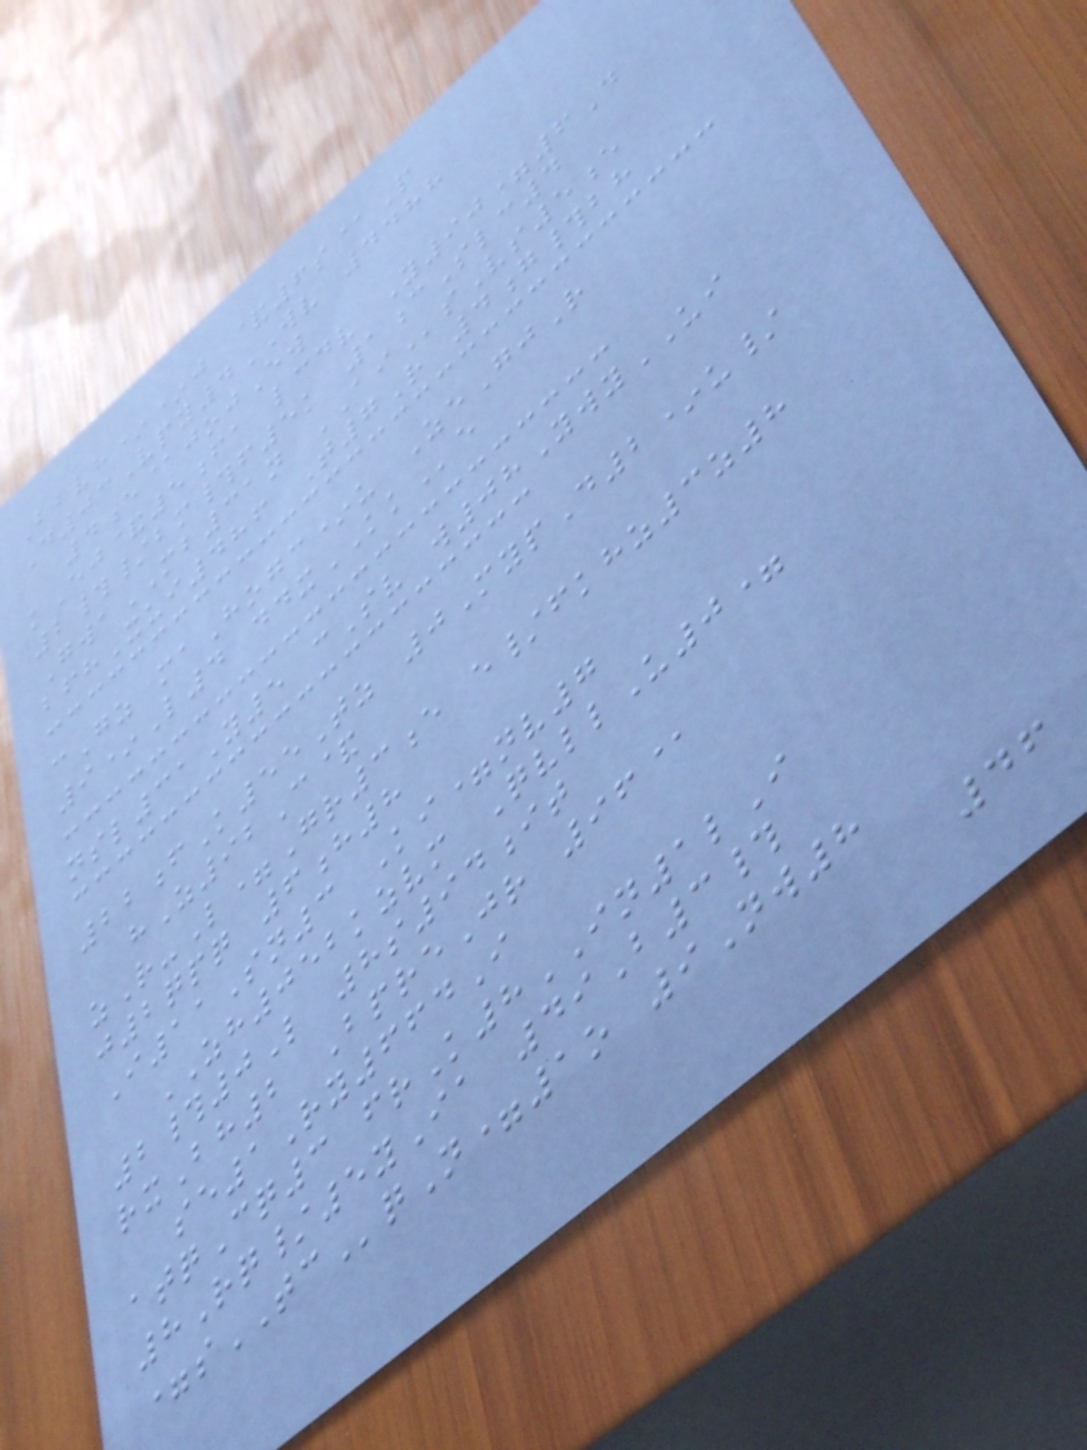Bbvh**j &6s@P
D03Vpy4WV 4488
4e@jojEw
kEj&5fa lcdv Y90=6D
2#/bm#f5k 1cSlc4
GwaMB31n AIsVs5e
bfhXui486 T7R 4g#bh
cGz maHogc*u ZeGjR
9*L4 ddxKKe
nsl31Y5 cSv w08YwyUI
22fK55Tz 0MypD2*u/
hZ92C&
zR-L=Gr3e e/fkhz3z8
j2qpq 6h8
I11Sn3 Ki=nv7
ZH052kzvm QvllU0=
2#0L 8s94it
rxBh2 BpreJr 96@
se1Ry664I
atqCq3 frK8IN1lI
8Rq/5yIa 49B3#
=sTCqN=1o 9Nw8
46
